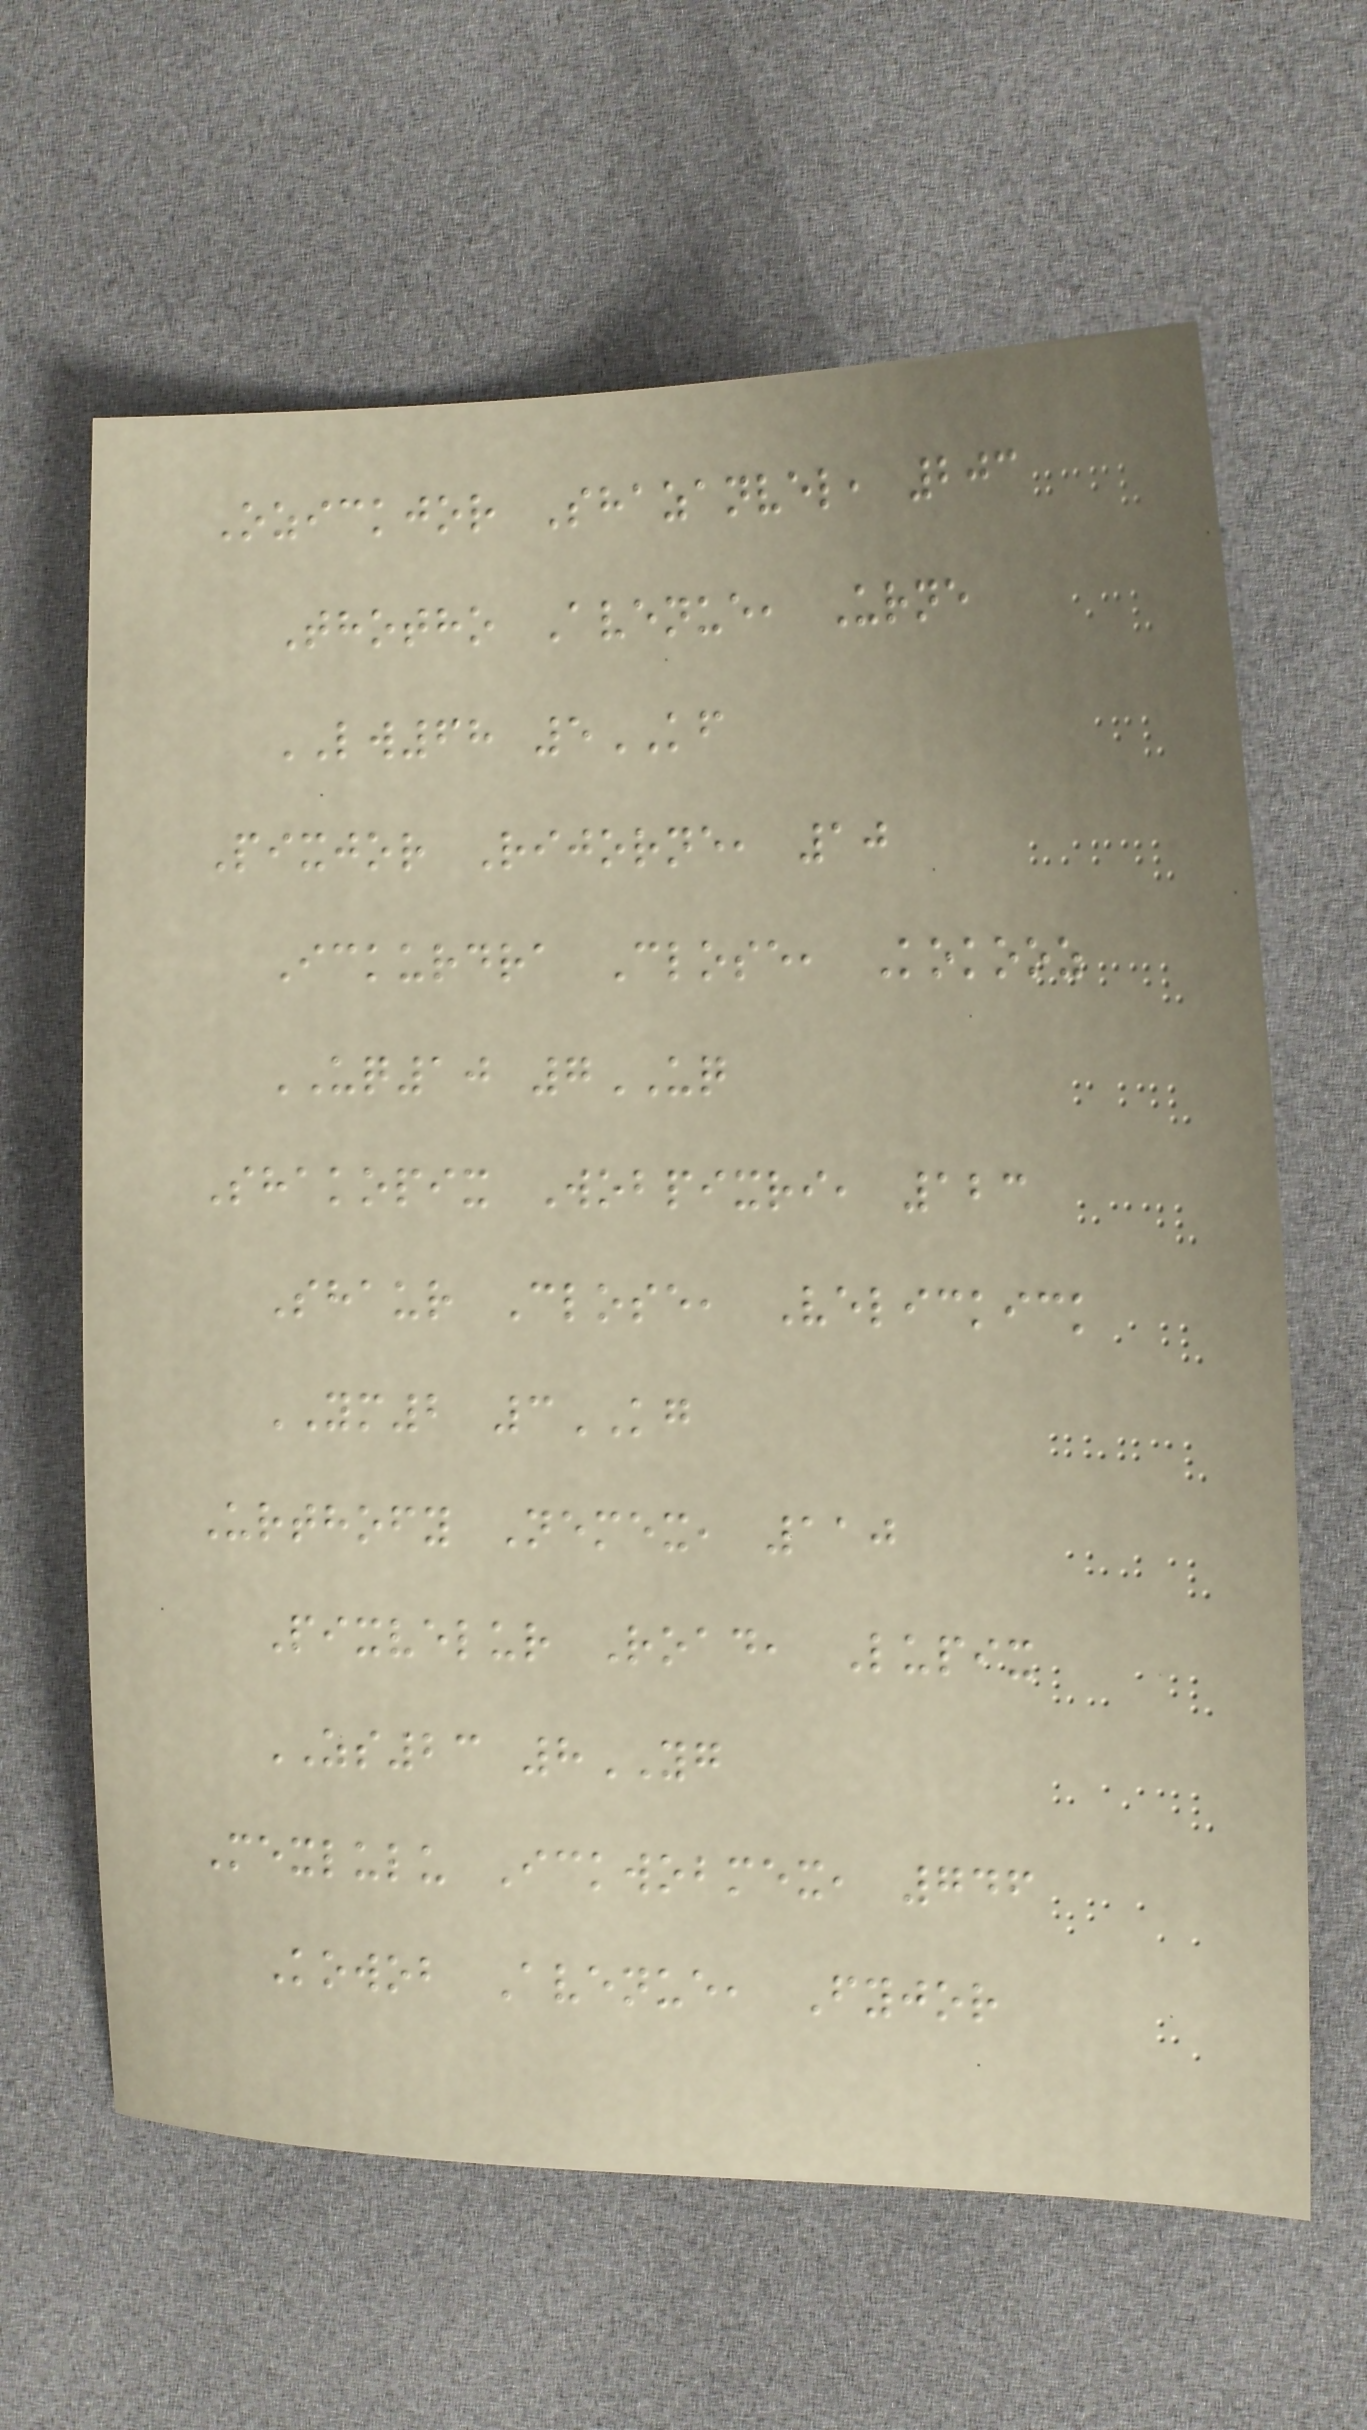Ozickjor Shazanvel, 203
Thotho Avenue, Urne
LW68 5KF
Pixjor Rijorne, 10
Ickurdra Close, Kokooz
UQ10 7UQ
Shakopix Wobpixri, 123
Shaur Close, Velickick
YM2 3KG
Urthofy Nemex, 110
Pixvelur Road, Lupix
ZS23 8YG
Mexlulu Ickwobmex, 746
Kowob Avenue, Fyjor
